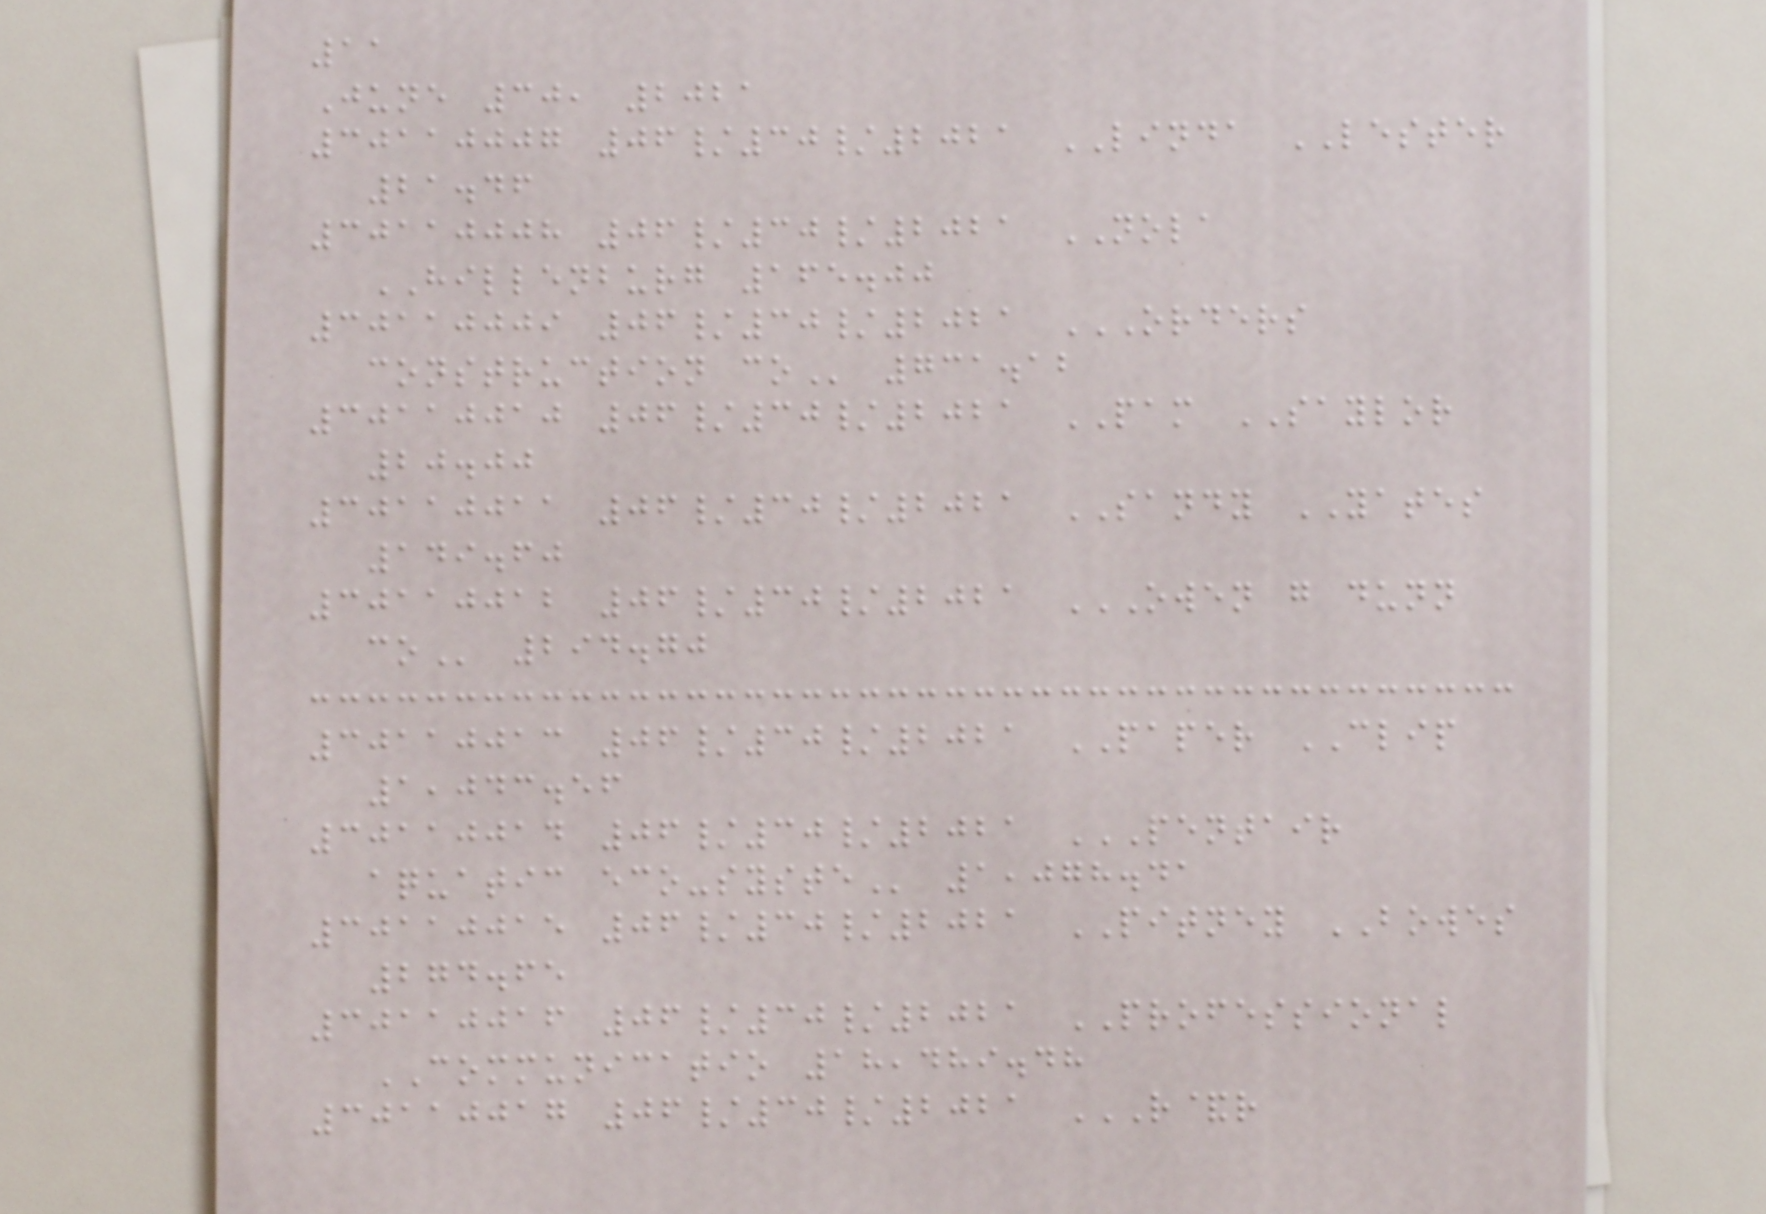11
June 30, 2021
30110007 06/30/2021 LINDA LESTER
21.46
30110008 06/30/2021 NOLA
HILLENBURG 165.00
30110009 06/30/2021 ORDERS
CONSTRUCTION CO 731.12
30110010 06/30/2021 PAM SAYLOR
20.00
30110011 06/30/2021 SANDY YATES
149.60
30110012 06/30/2021 OWEN G DUNN
CO 294.70
30110013 06/30/2021 PAPER CLIP
1,043.56
30110014 06/30/2021 PENTAIR
AQUATIC ECO-SYSTE 1,078.41
30110015 06/30/2021 PITNEY BOWES
274.65
30110016 06/30/2021 PROFESSIONAL
COMMUNICATIO 18,489.48
30110017 06/30/2021 R&R
